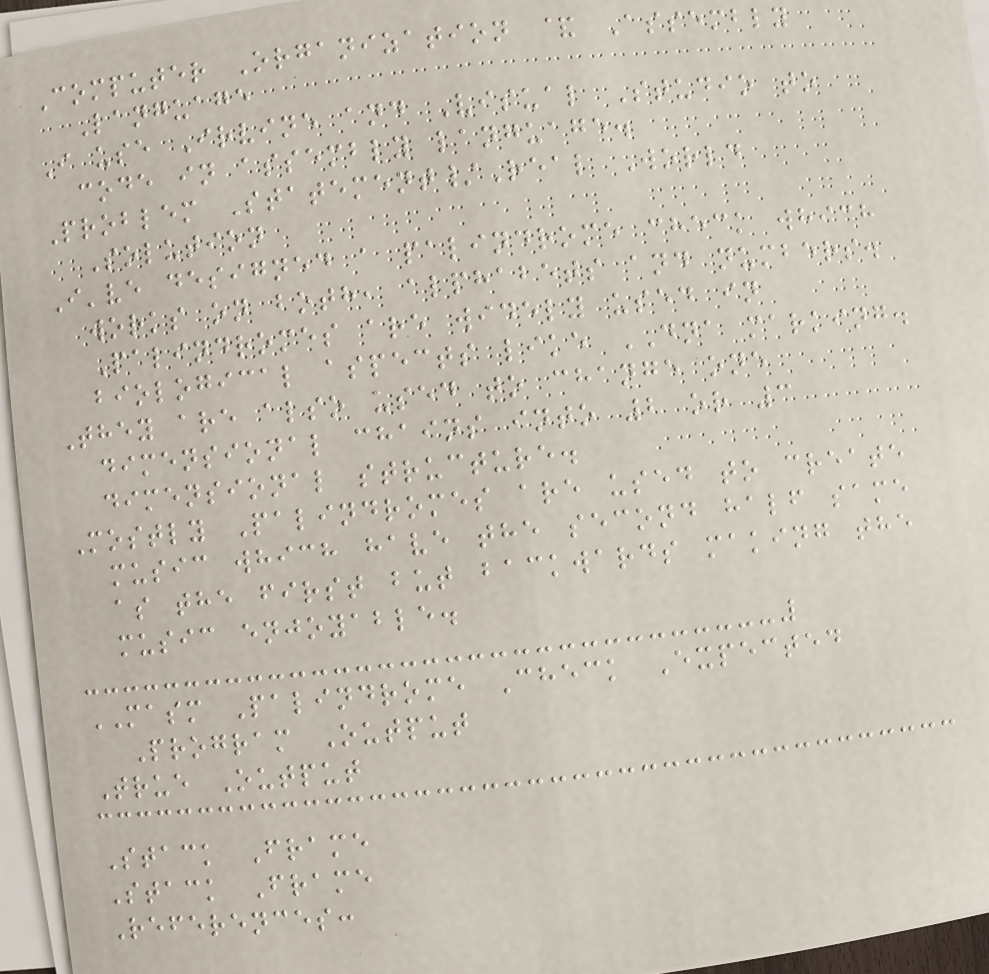Computer Organization & Assembly
Language
I use Irvine and Visual Studio to
code in assembly language.
Problem Statement/Real World
Solution
I've designed a palindrome check which
works on both, alphabets and numbers.
Palindromes are widely used in
biological aspects like DNA marking.
They are also used to change one
dimensional chains into 2 or 3
dimensional structure.
Mostly Palindromes are used to create
music which have the second half same
as the first but backwards making the
music enjoyable.
MASM Palindrome Check Expected
Program Output
True Output
Stack Frame
Stack Frame
References:
